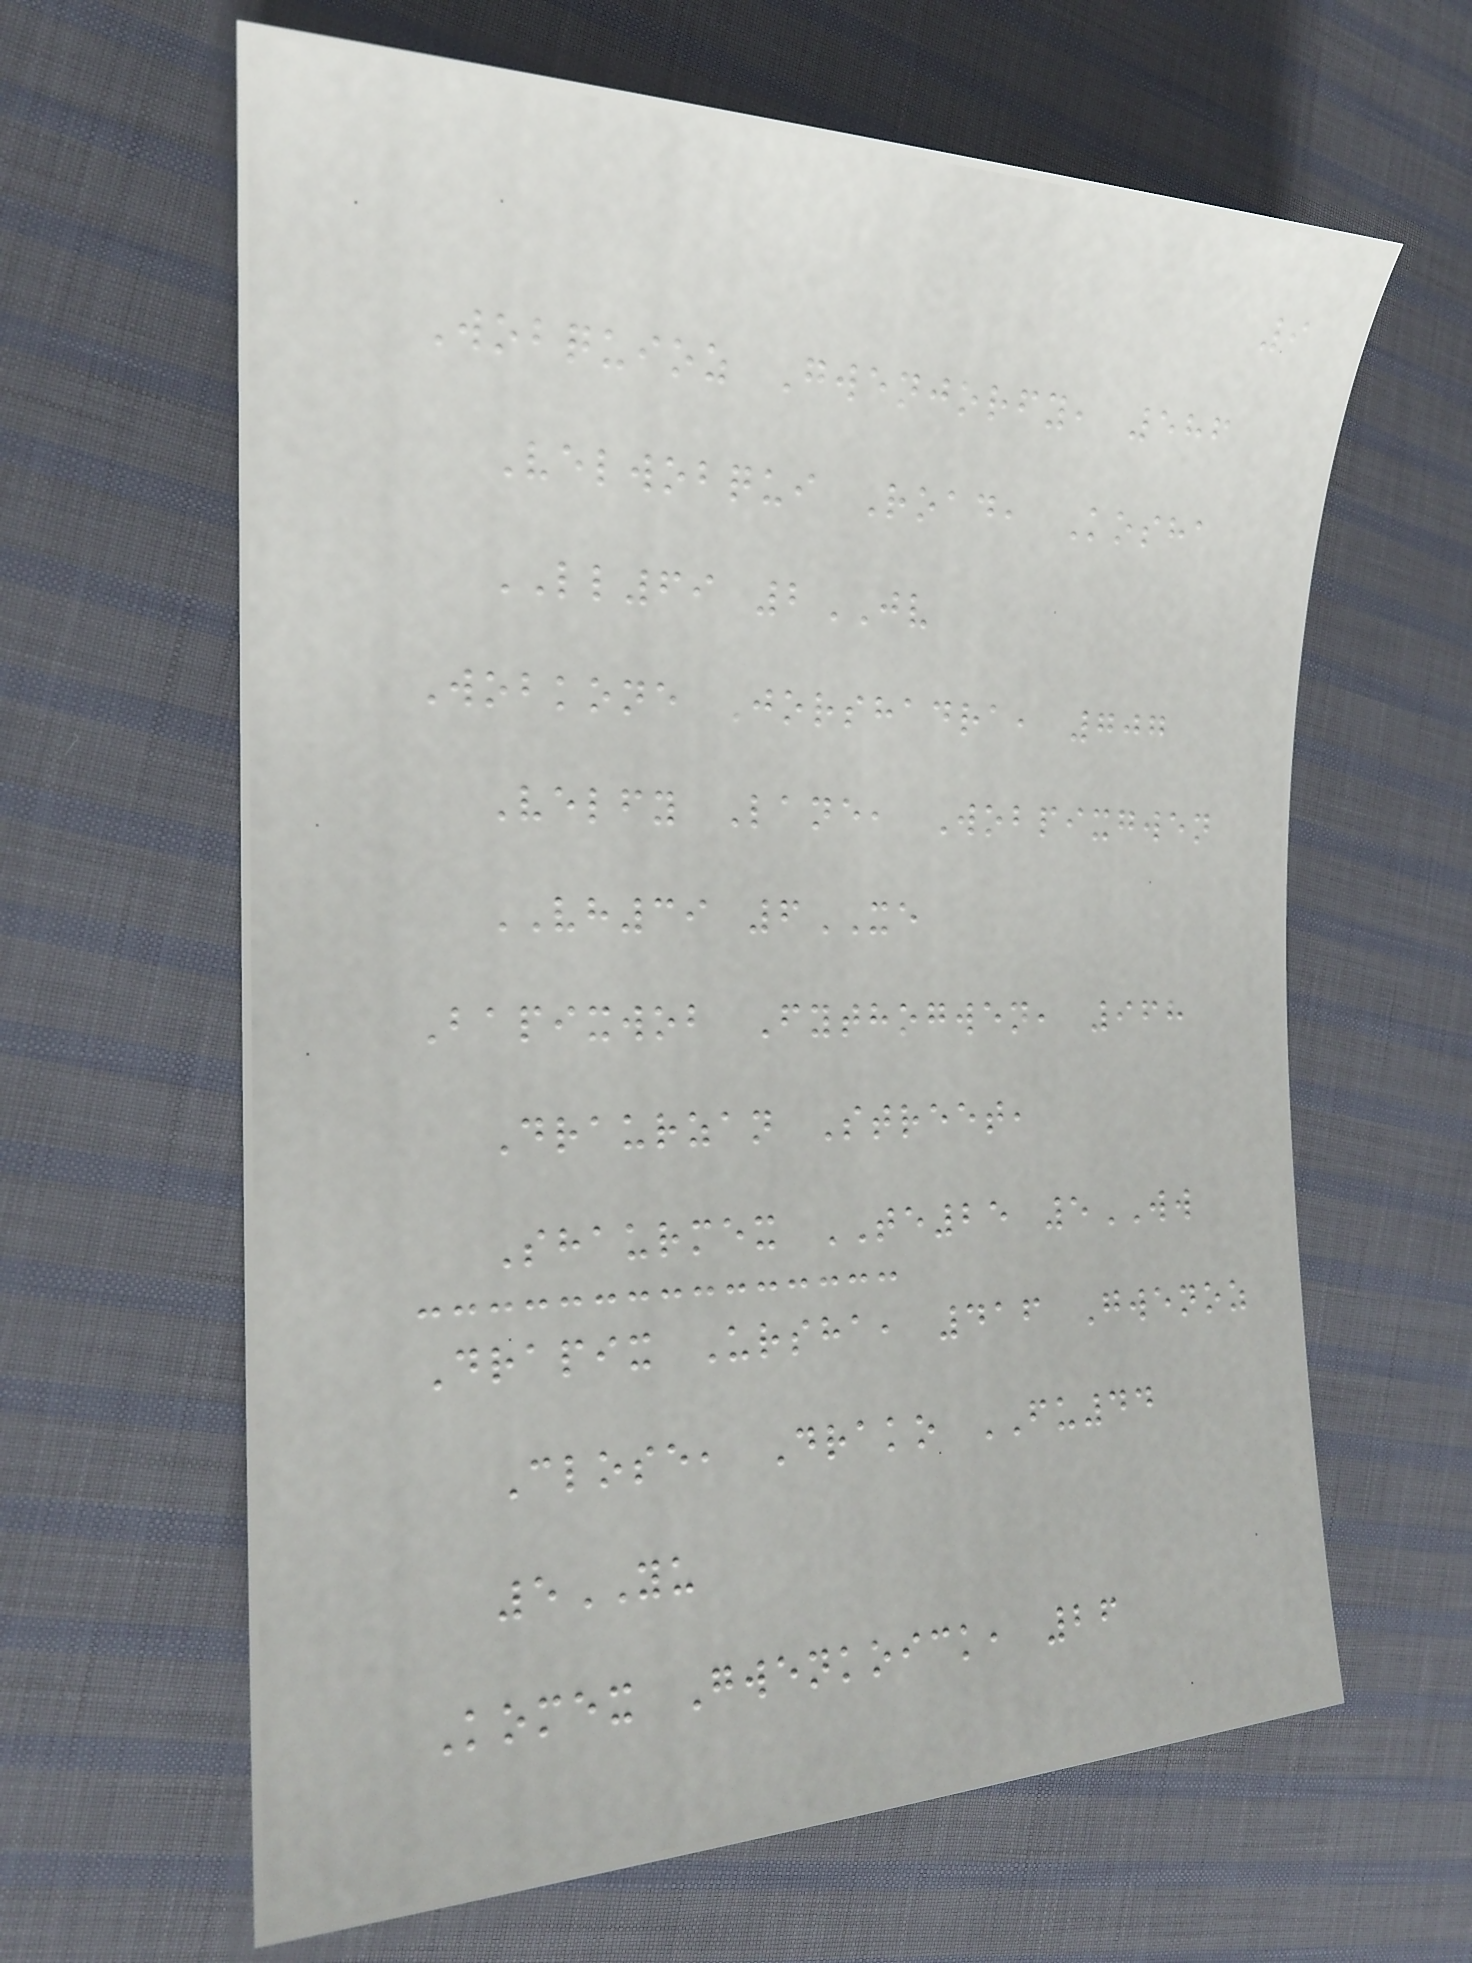9
Wobquioz Gwenjorfy, 586
Velwobqui Road, Kosha
LL69 2JV
Wobkone Jorshadra, 707
Velfy Lane, Wobpixgwen
VH39 6XE
Bapixwob Fythogwen, 968
Draurzan Street,
Shaurmex TE25 5WW
Drapix Ursha, 416 Gwenoz
Close, Drako FU44
5YU
Komex Gwenkoick, 26
